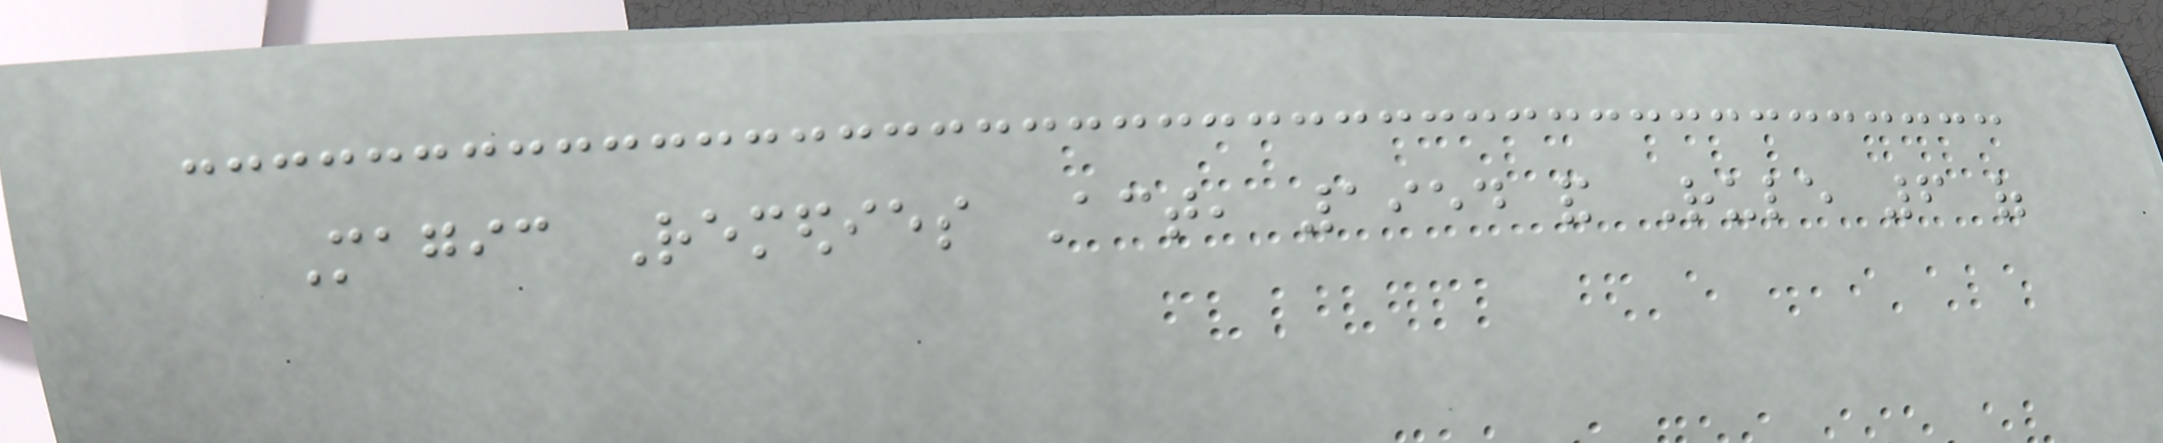Magic Remedies Act, 1954 and Rule 6 of
